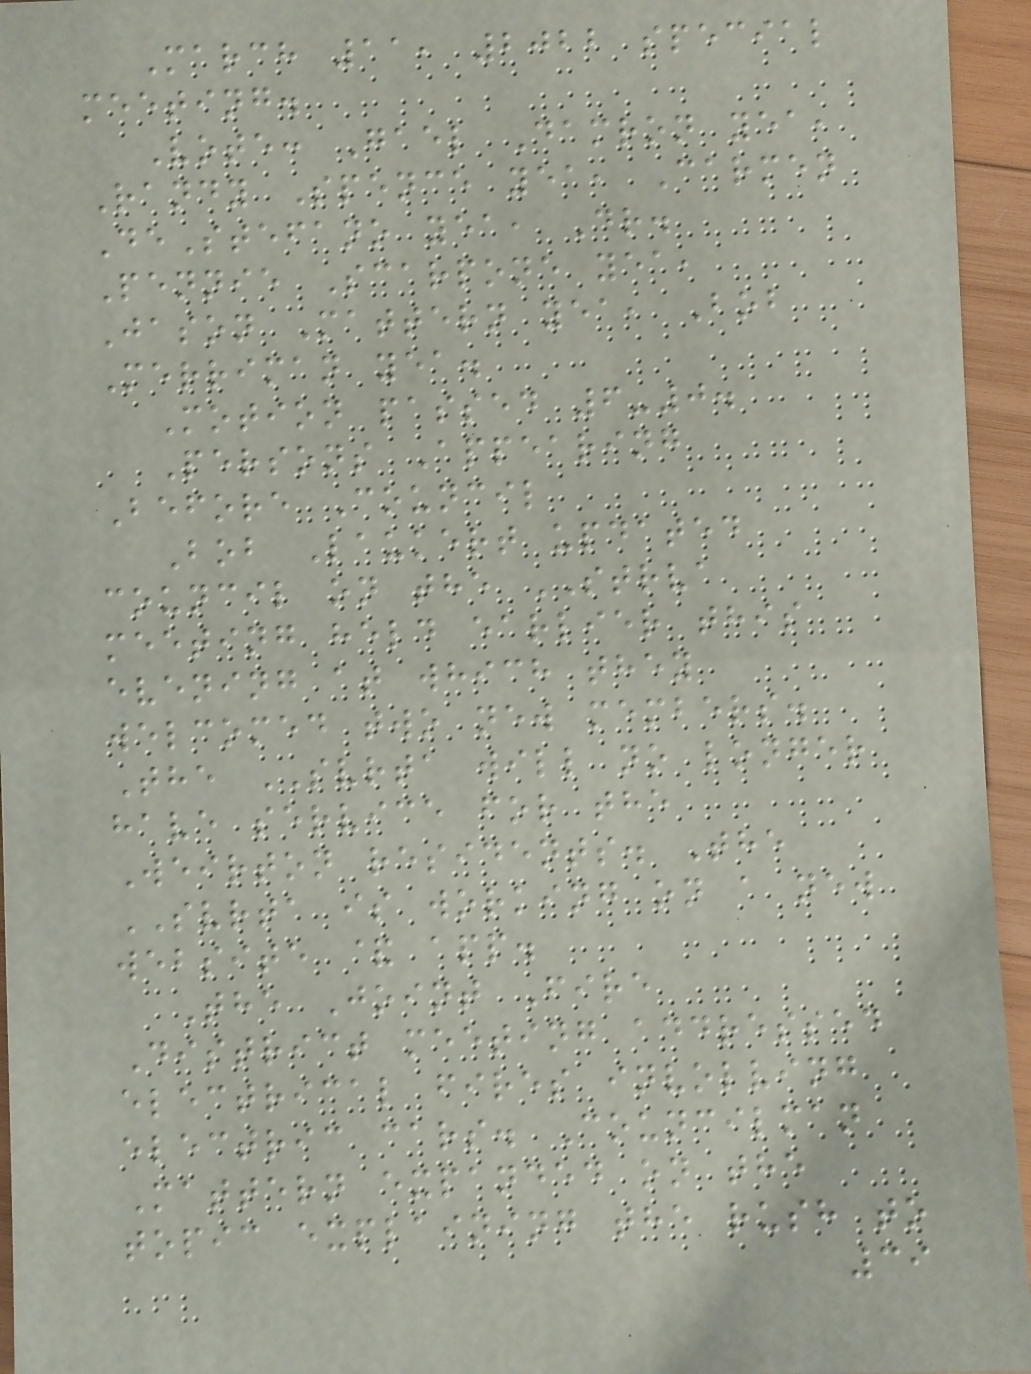March 11, 2022 special
meeting.
Vote: Gael Damron yea,
Randy Spence yea, Carmen
DeStefano yea, Dr.
Pennie Scarpone yea,
Jason Mattern yea, Bob
Merriman yea.
Motion passed 6-0.
Persons Appearing
Before Council
Bob Laukert updated
council on the STRVA
meeting held earlier this
evening at which they
welcomed two new members.
The SVRTA will no longer
have service for the
Weirton residents. The
SVRTA is working on a new
website & app.
The Joint Fire
District meeting addressed
electrical fires involving
electric cars. Councilman
Mattern expanded on the
topic explaining the rush to
39
